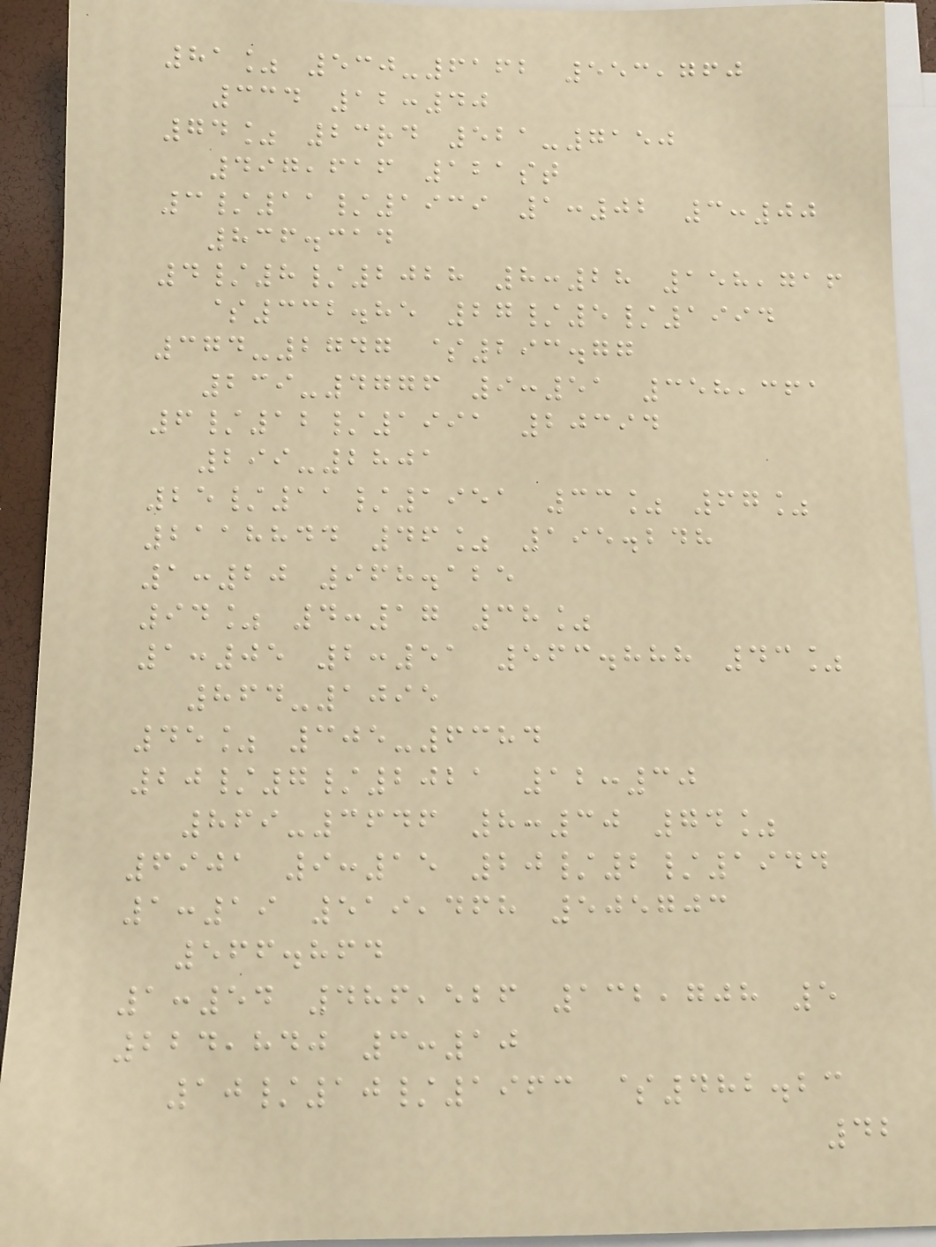81% 530-6162 553,760
334 12:40
74% 23rd 521-7150
497,616 121st
3/11/1939 1:02 3:00
836.314
4/8/2028 8:28 158,716
$332.85 27/5/1994
374-2747 $293.77
239-4776 9:51 358,361
6/12/1991 20394
299-2801
25/11/1951 33% 67%
2118844 46% 195.248
1:20 968.125
94% 4:17 38%
1:05 2:51 563.888 43%
864-1095
45% 305-6384
20/7/2021 12:30
869-3646 8:30 74%
6901 9:15 20/2/1944
1:19 519,468 505703
566.864
1:54 486,526 132,708 5
224,840 3:10
10/10/1963 $482.23
42
